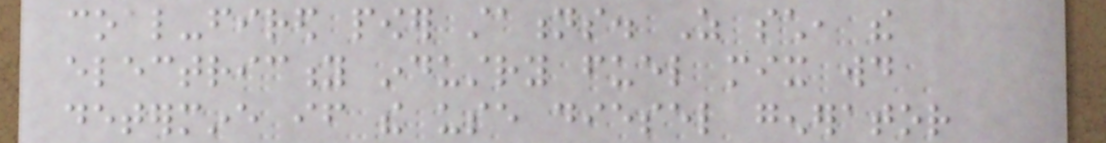coal-fired power stations. As such, the
electricity industry fuel mix would
determine if the use diesel generator
